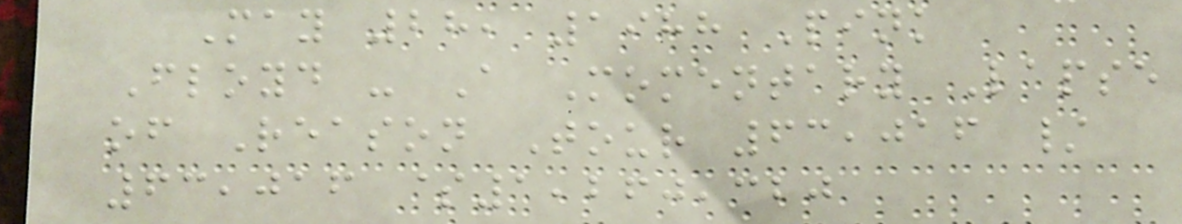May 28, 1988 Pink
Floyd - A Momentary Lapse
of Reason Tour 63,016 /
63,016 $1,260,320
